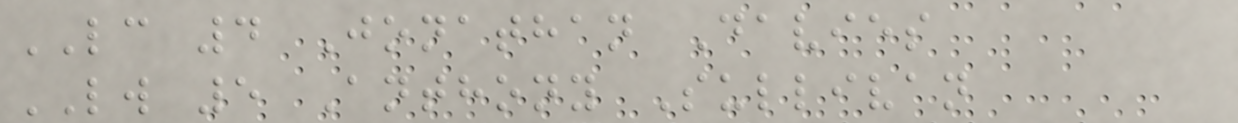LC 4 Jonathan Davies
LW 5 Anthony Sullivan
